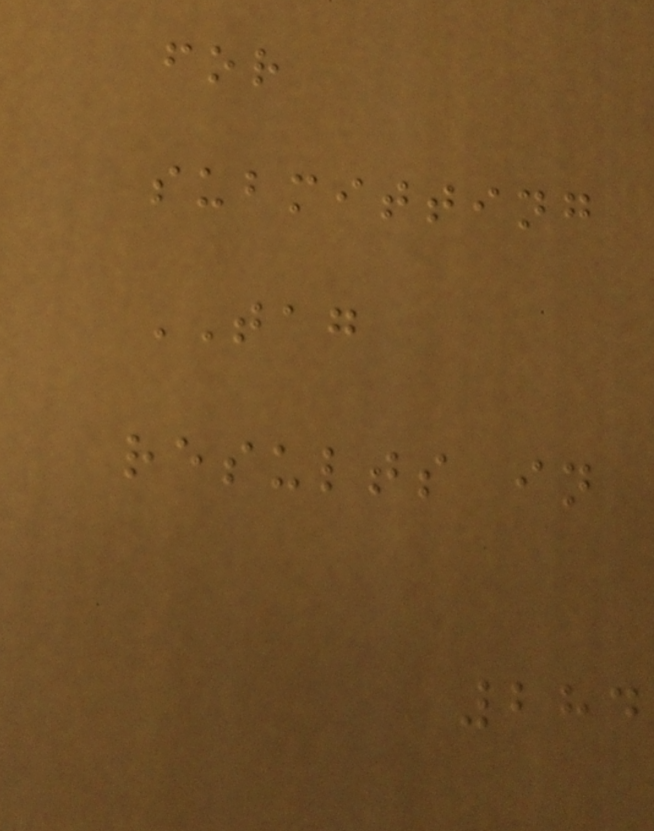for
submitting
TAG
results in
284
